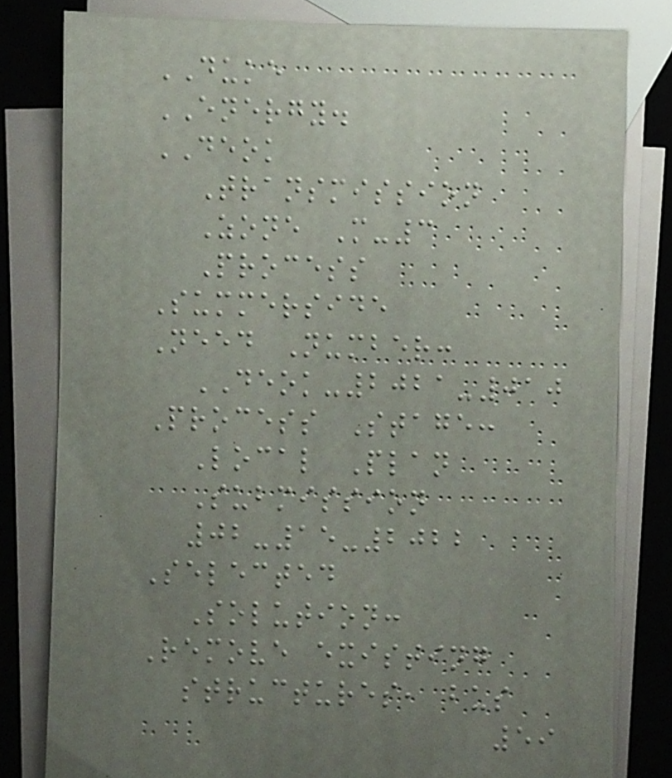DUKE
ENERGY.
DEOK
Transmission
Zone M-3
Process
Summerside
Need Number:
DEOK-2021-010
Process Stage:
Local Plan
Submission
02-15-2022
Selected
Solution:
Remove existing
structures, bus
59
